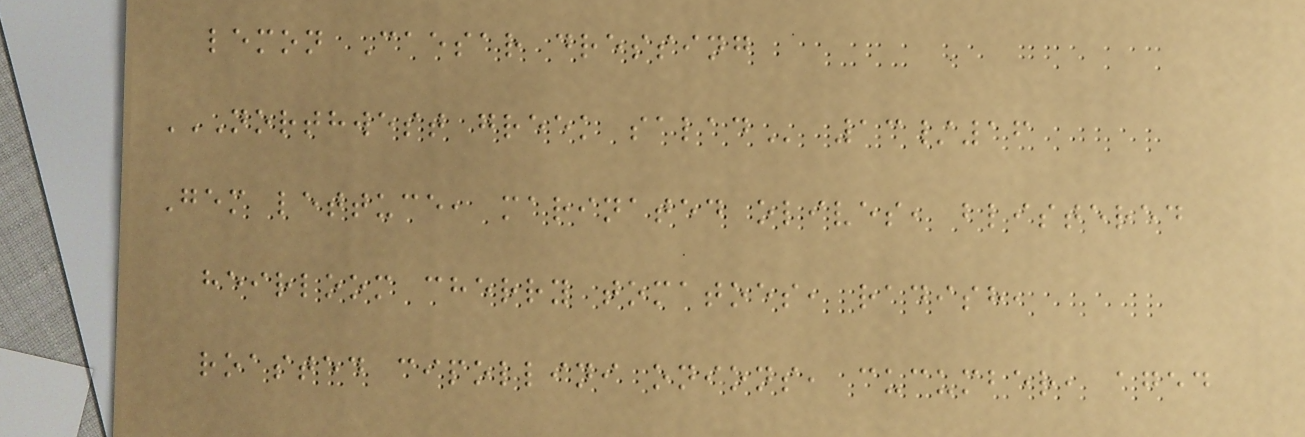lemon Caesar dressing
NORTHWEST GREEK SALAD 13/16
Gem lettuce, marinated olives, blistered
heirloom cherry tomatoes, radish,
roasted cipollini onions, cucumber, aged
